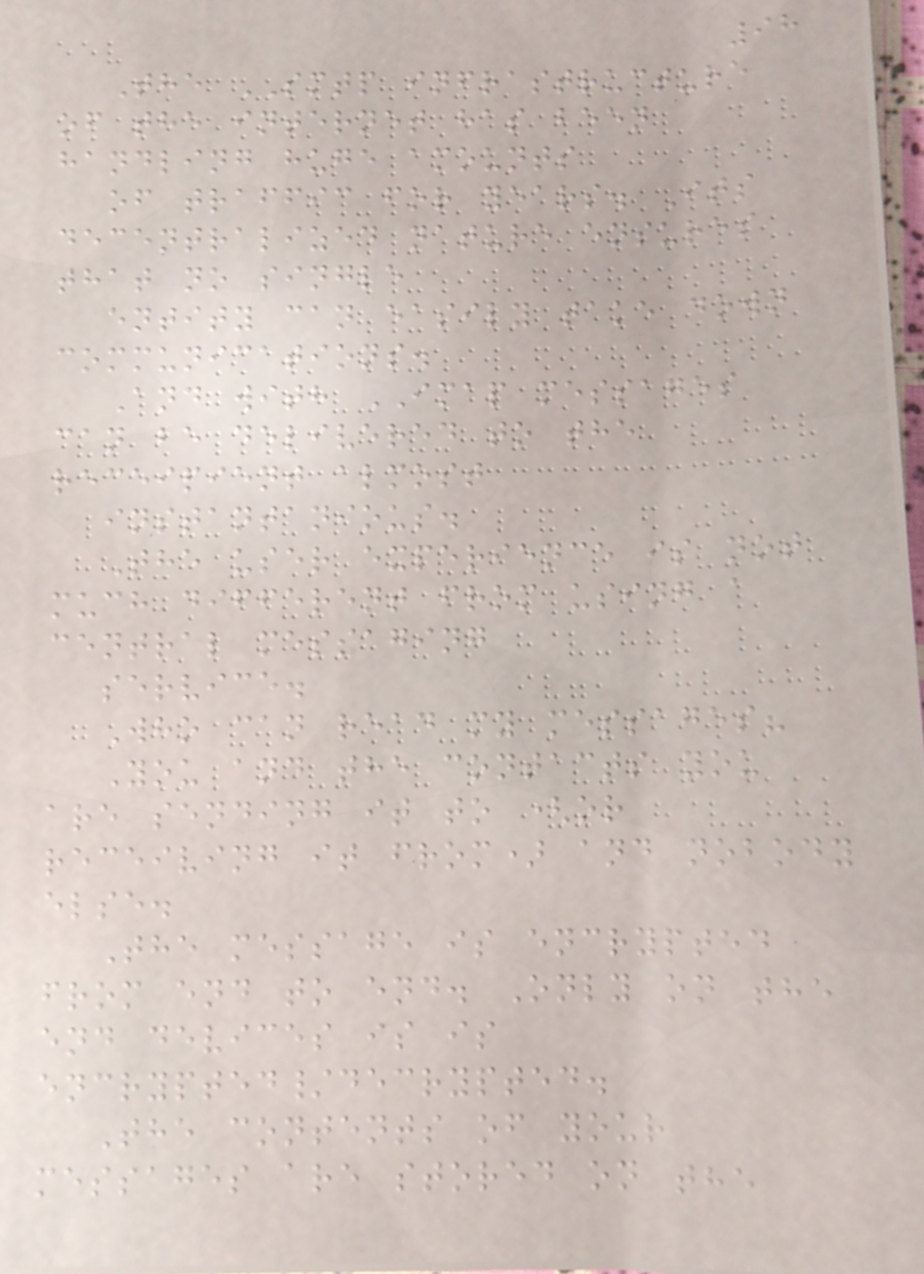98
The SMTP infrastructure
of the internet has been
handling huge amounts
of traffic for years. Its
decentralized nature ensures
that no single
entity can easily take down
communications.
And with IMAP messages
can be delivered to the
receipient almost
instantanious.
The user experience is not
much different from using a
central messaging
service.
Who can read my messages?
You and the contacts you
are sending it to (or
receiving it from) and nobody
else.
The message is encrypted
from end to end. Only on the
end devices is is
encrypted/decrypted.
The contents of your
messages are stored on the
